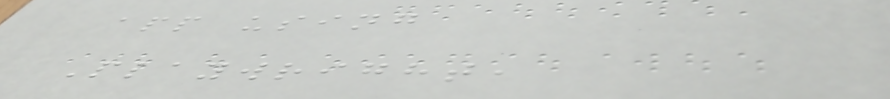app using
Playwright,
